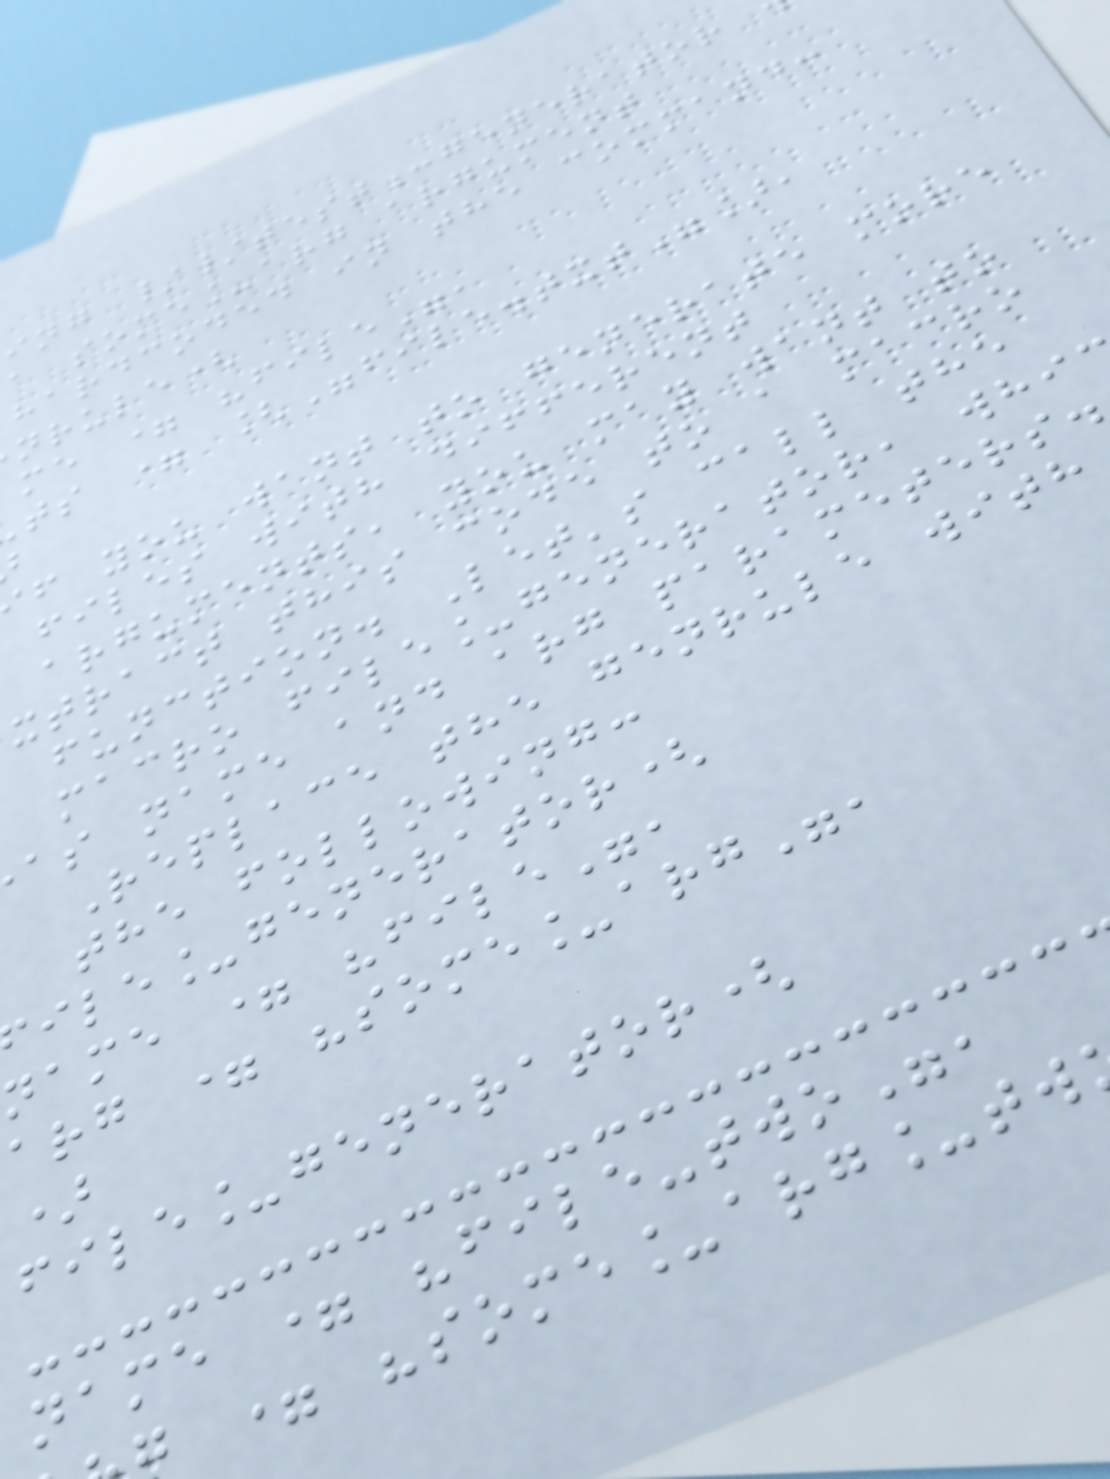ing //test:generator
a some_arg argument
hardcoded in the command:
nrule(
me = "file",
ts = ["file.txt"],
f you want to generate more
files with different
arguments, you may want to
xtract this code to a macro
function. Let's call the
macro file_generator, whi
as name and arg parameters.
Replace the genrule with
the following:
ile_generator(
name = "file",
arg = "some_arg",
)
file_generator(
name = "file-two",
= "some_arg_tw
